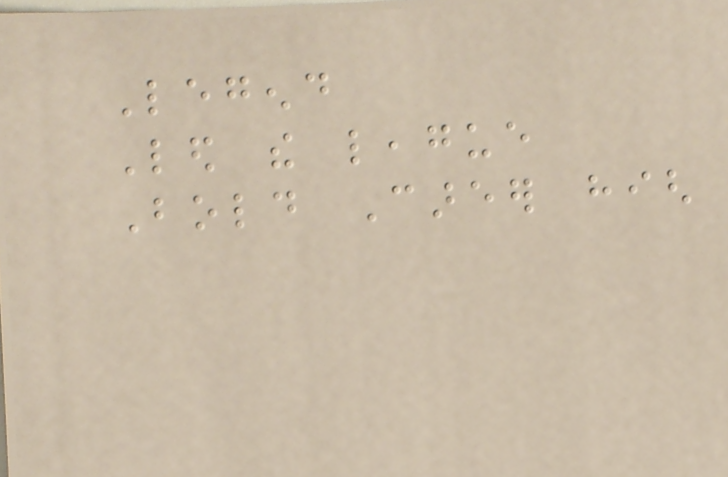Legend
Led the league
Bold Career high
